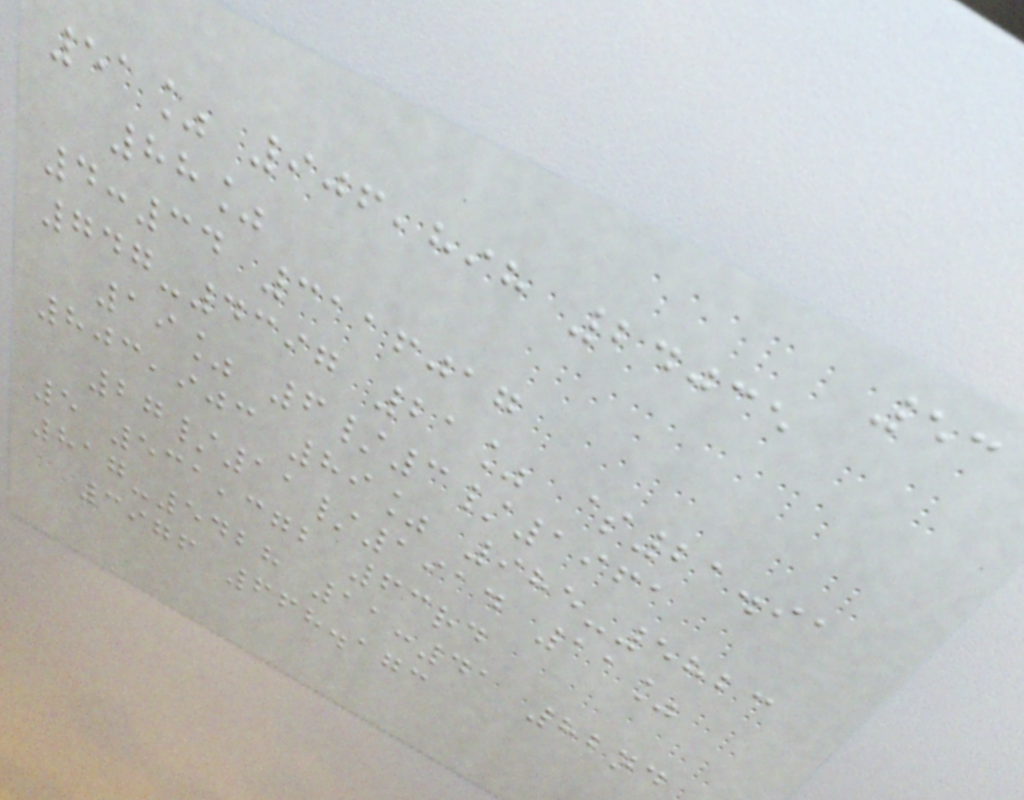53
51% 906,898 24035
88%
4:34 3116017
747-4397 21% $21.91
19% 6/3/1961
803,903 89% 985-5823
27/11/1914 11%
5 531,372 63rd
817-5428 11:41 82nd
3976 668.173
